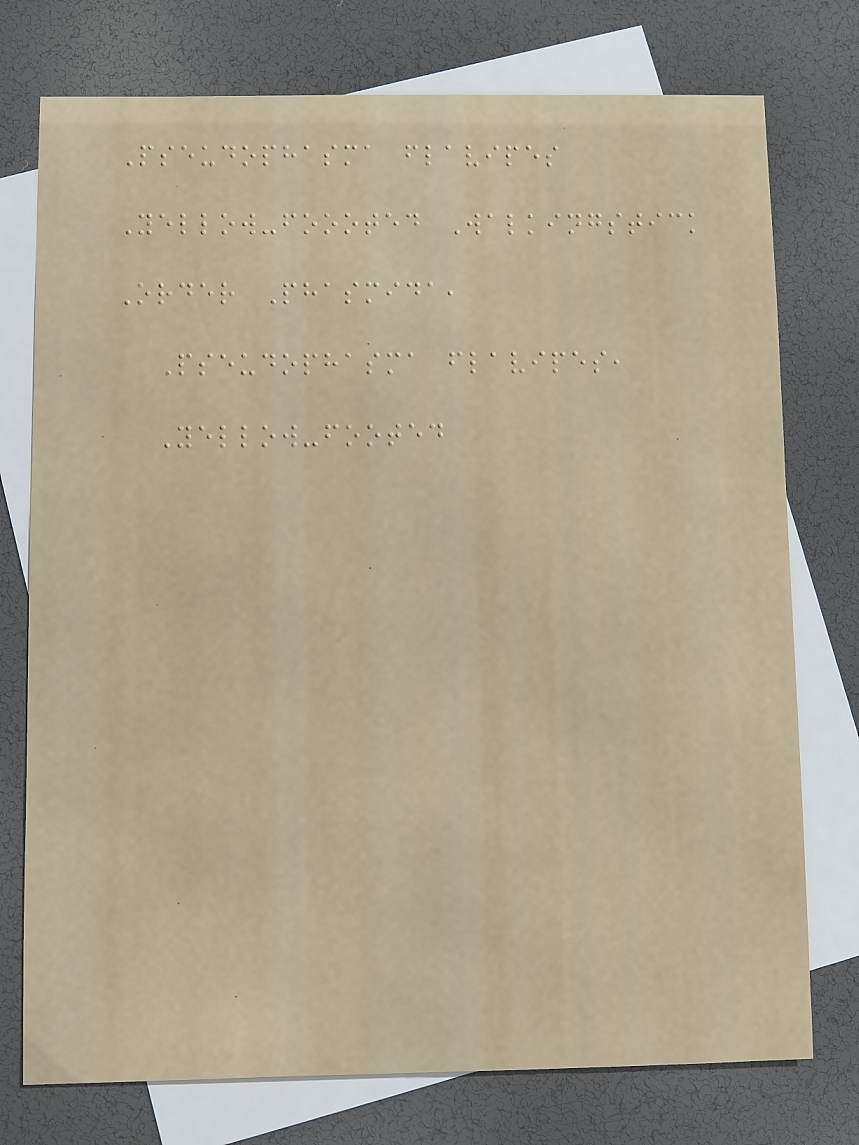Pseudophasma flavipes
Yellow-foooted Walkingstick
Order Phasmida,
Pseudophasma flavipes,
Yellow-footed
